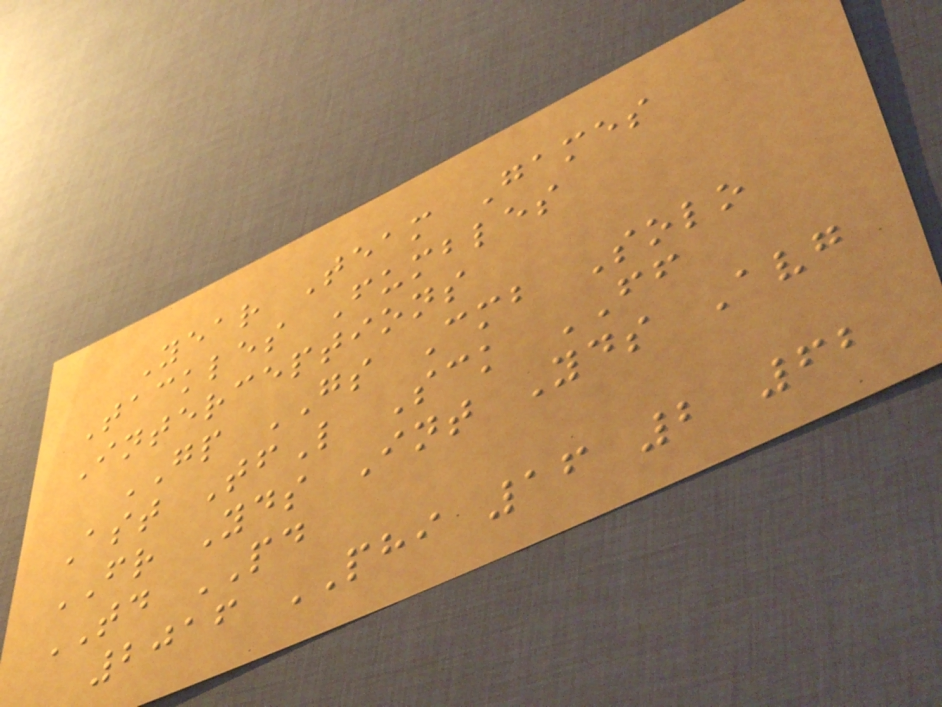Year Team Games
Tackles Fumbles
Interceptions
GP GS Cmb Solo
Ast TfL Sck FF
FR Yds Int Yds Avg
TD PD
2016 PHI 16 2 62
